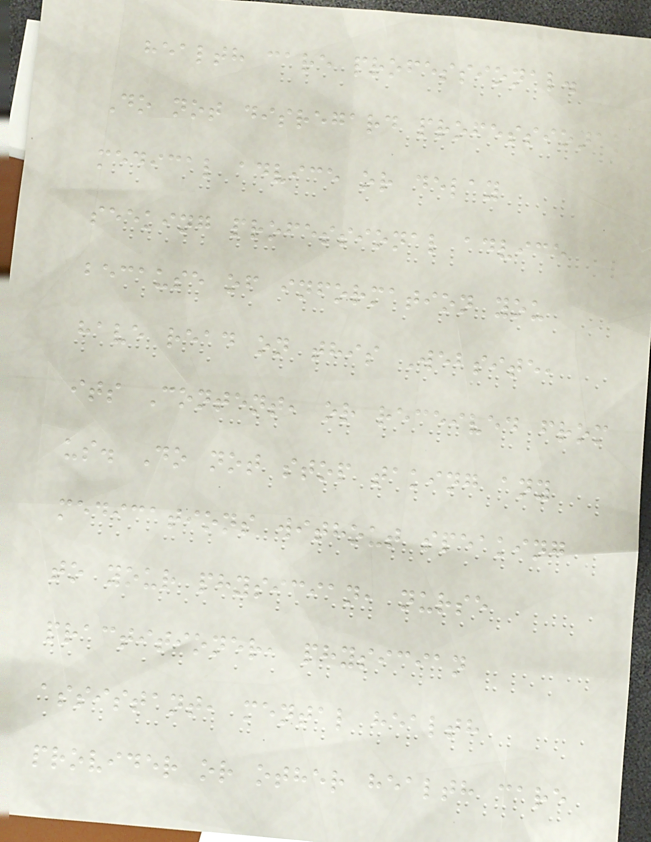health care professional.
Do not disregard professional
medical advice or delay
seeking professional advice
because of information you
have read on this Website,
its Content, or received from
us. Do not stop taking any
medications without speaking
to your physician, nurse
practitioner, physician
assistant, mental health
provider or other health care
